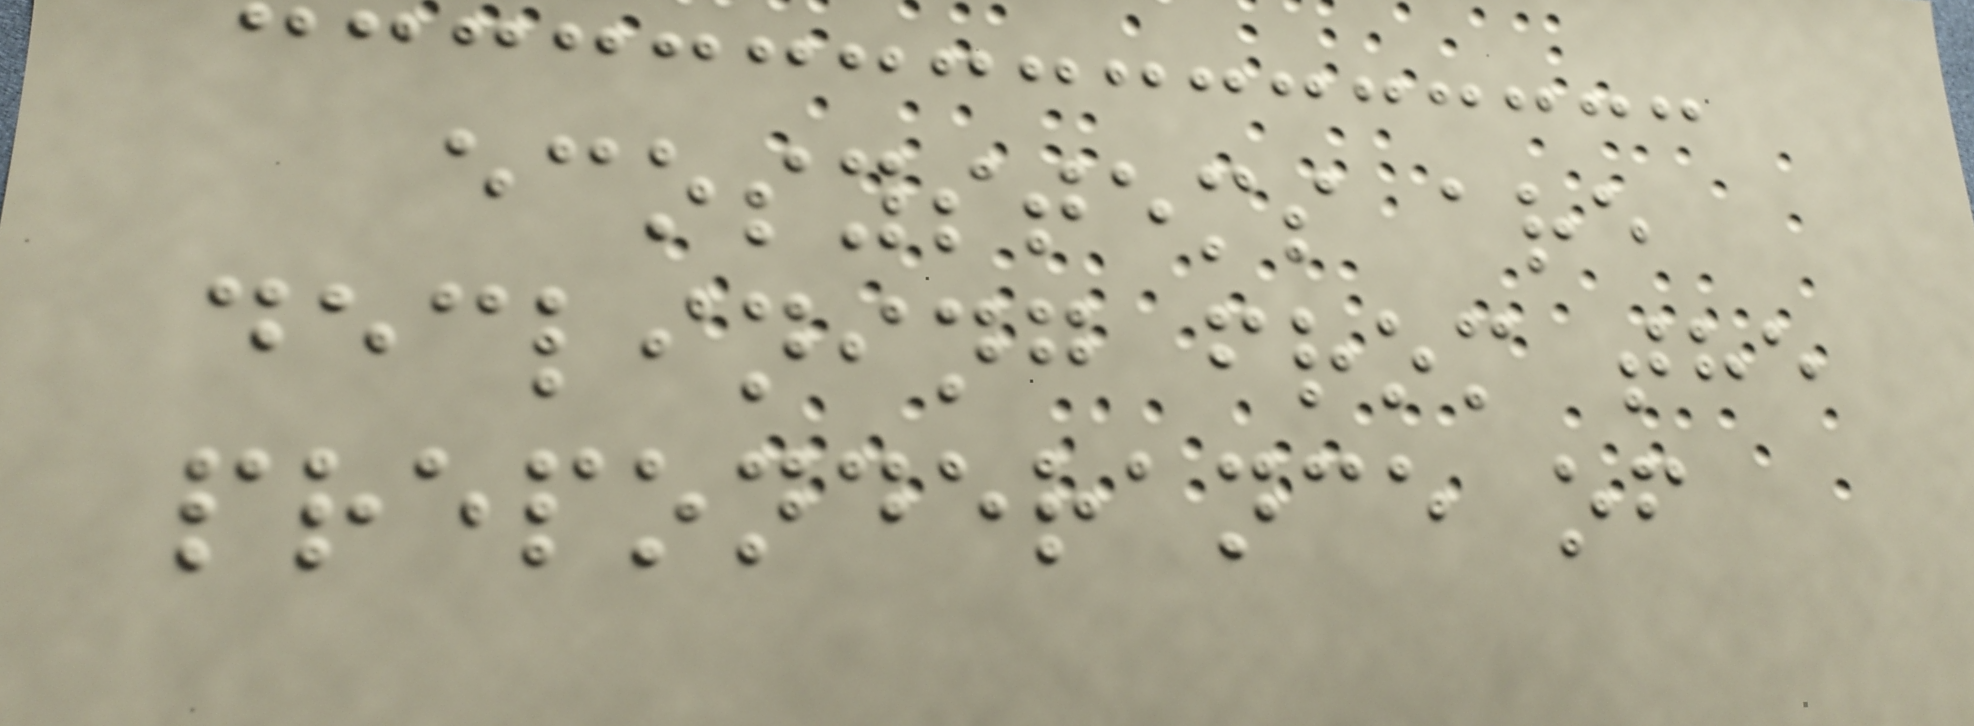ecosystems are
declining from the
preponderance of
